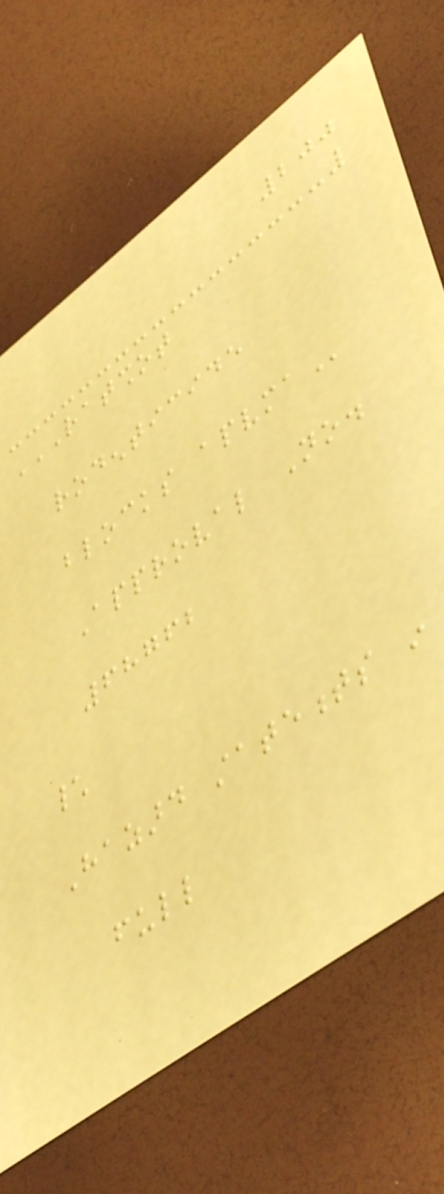200
RATSHOT
RODENTICIDE
BLOCKS APVMA
Approval No.
68762
\
Hazard statements in
full
